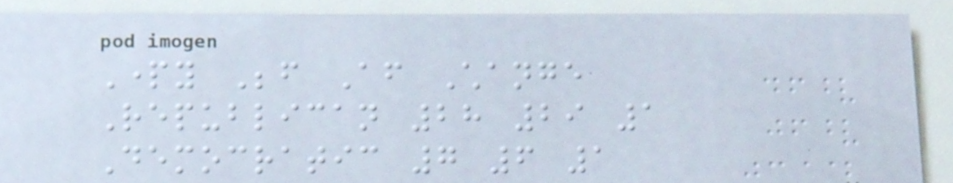Party Before After Change
Republican 28 29 1
Democratic 7 6 1
